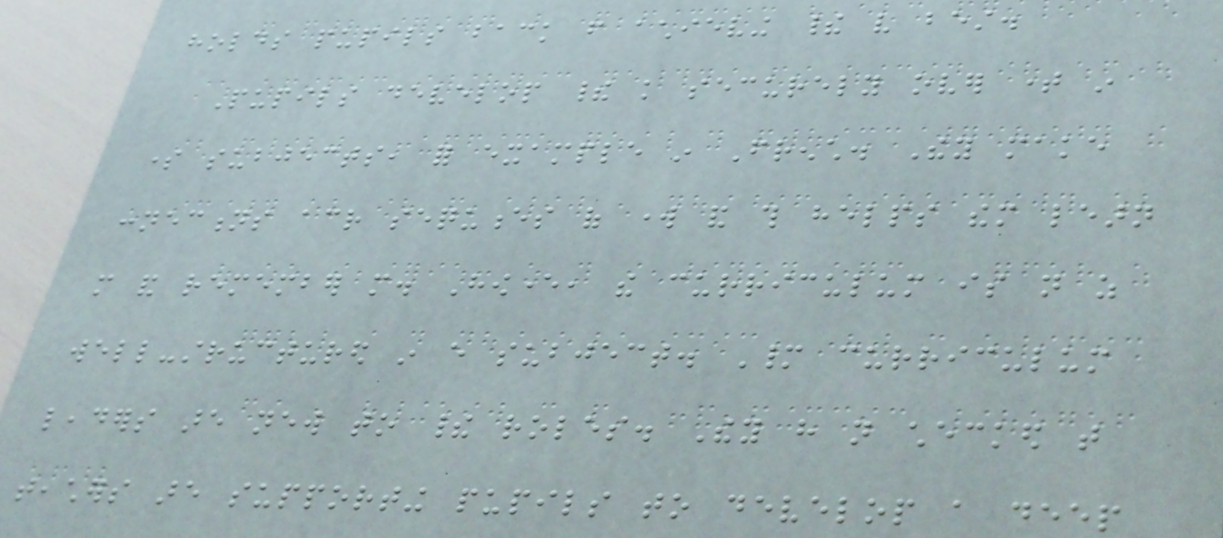holds pupils back from achieving their very best.
Pupils develop their knowledge securely over time in
some subjects, for example in French. They make
connections across sequences of work and this helps them learn
more and remember more. However, the curriculum is not as
well-structured in every subject. Many curriculum
leaders are new to their roles. They have not checked that
teachers are supporting pupils to develop a deep
